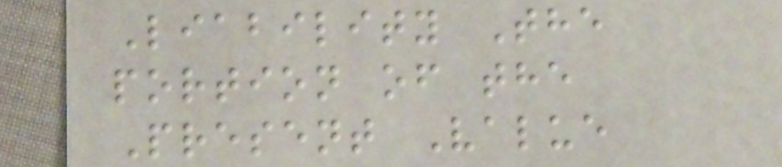Liability The
portion of the
Present Value
